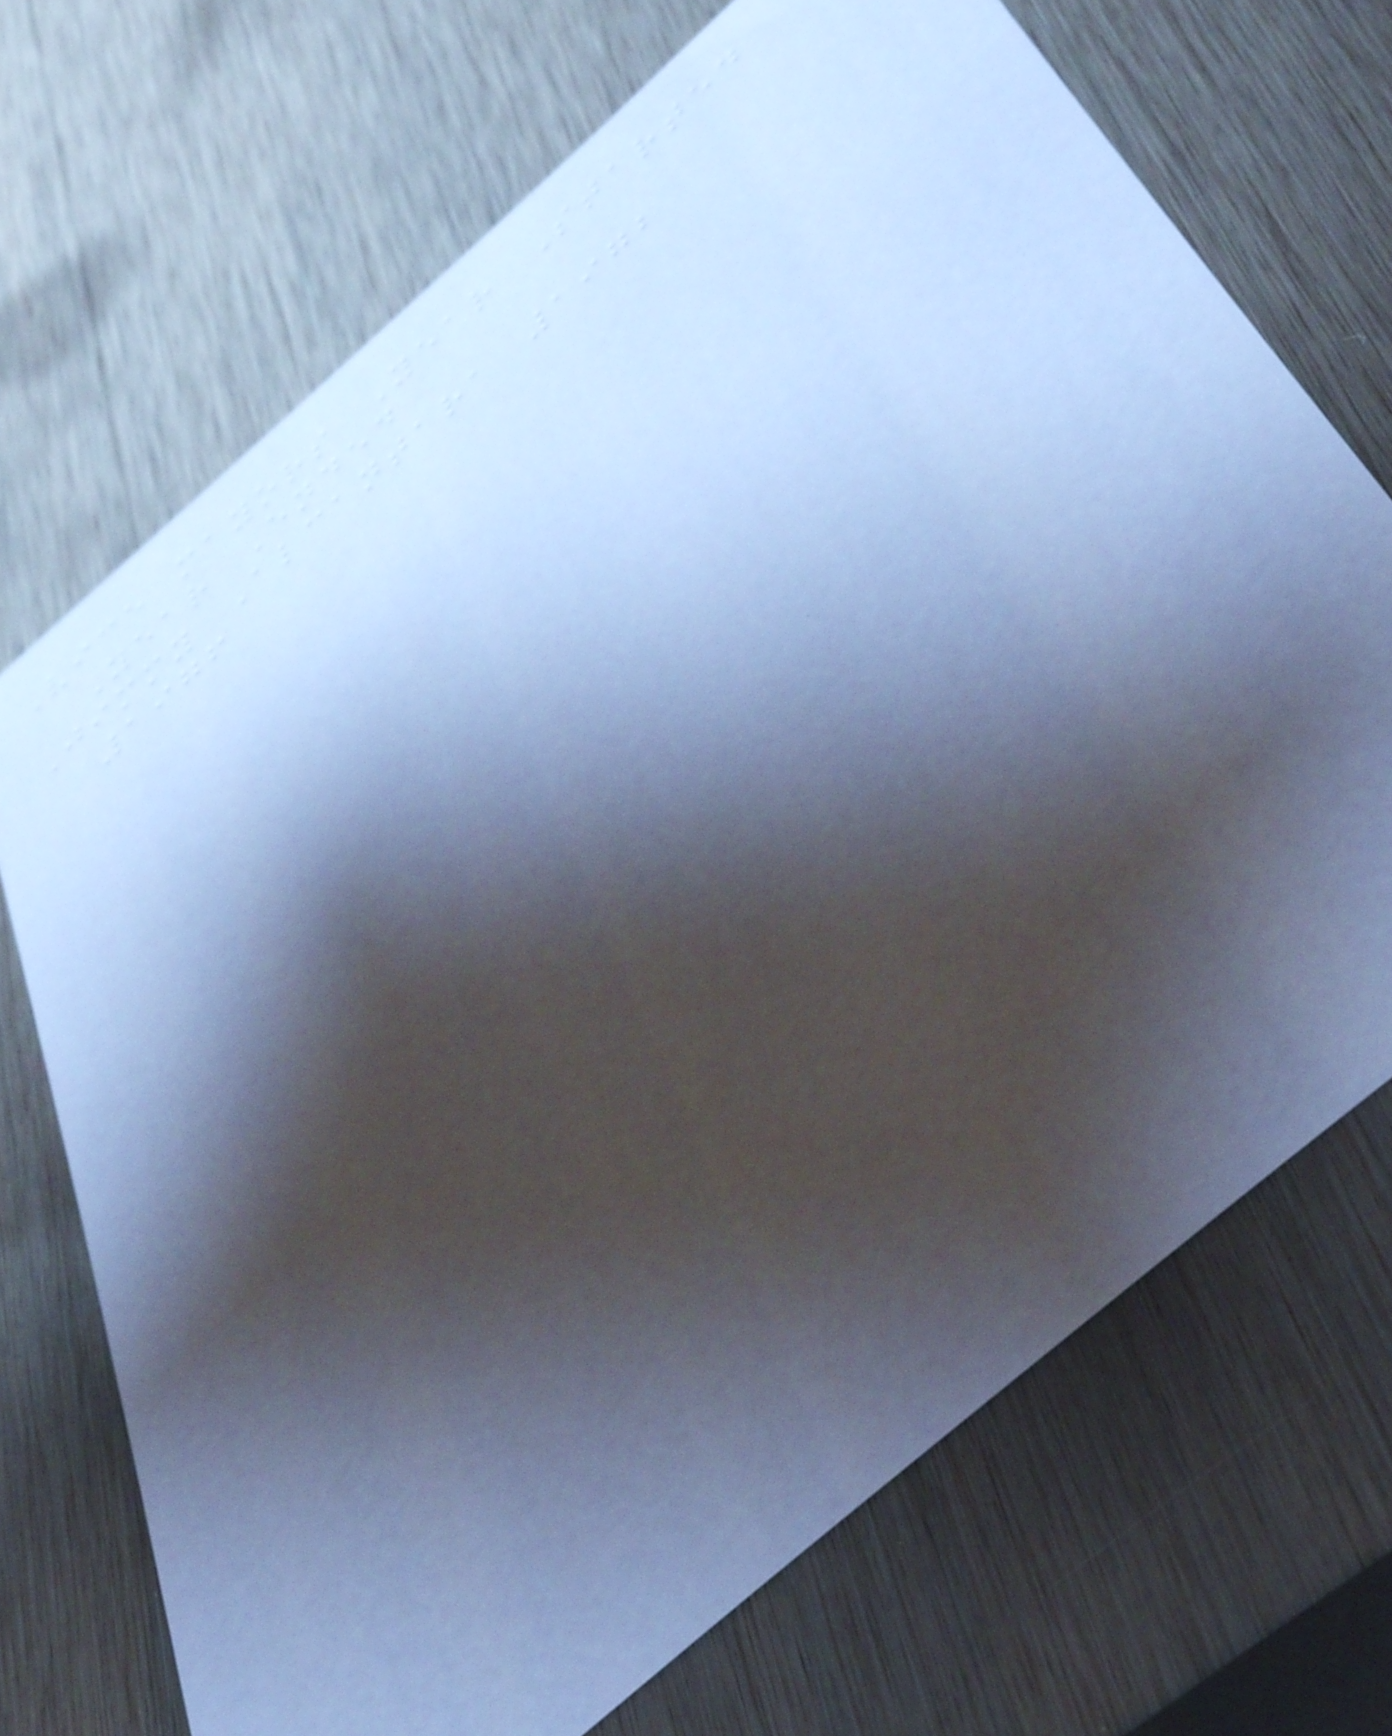Vice mayors Year Started
Year Ended
Jimmy Alcantara 1972
1976
